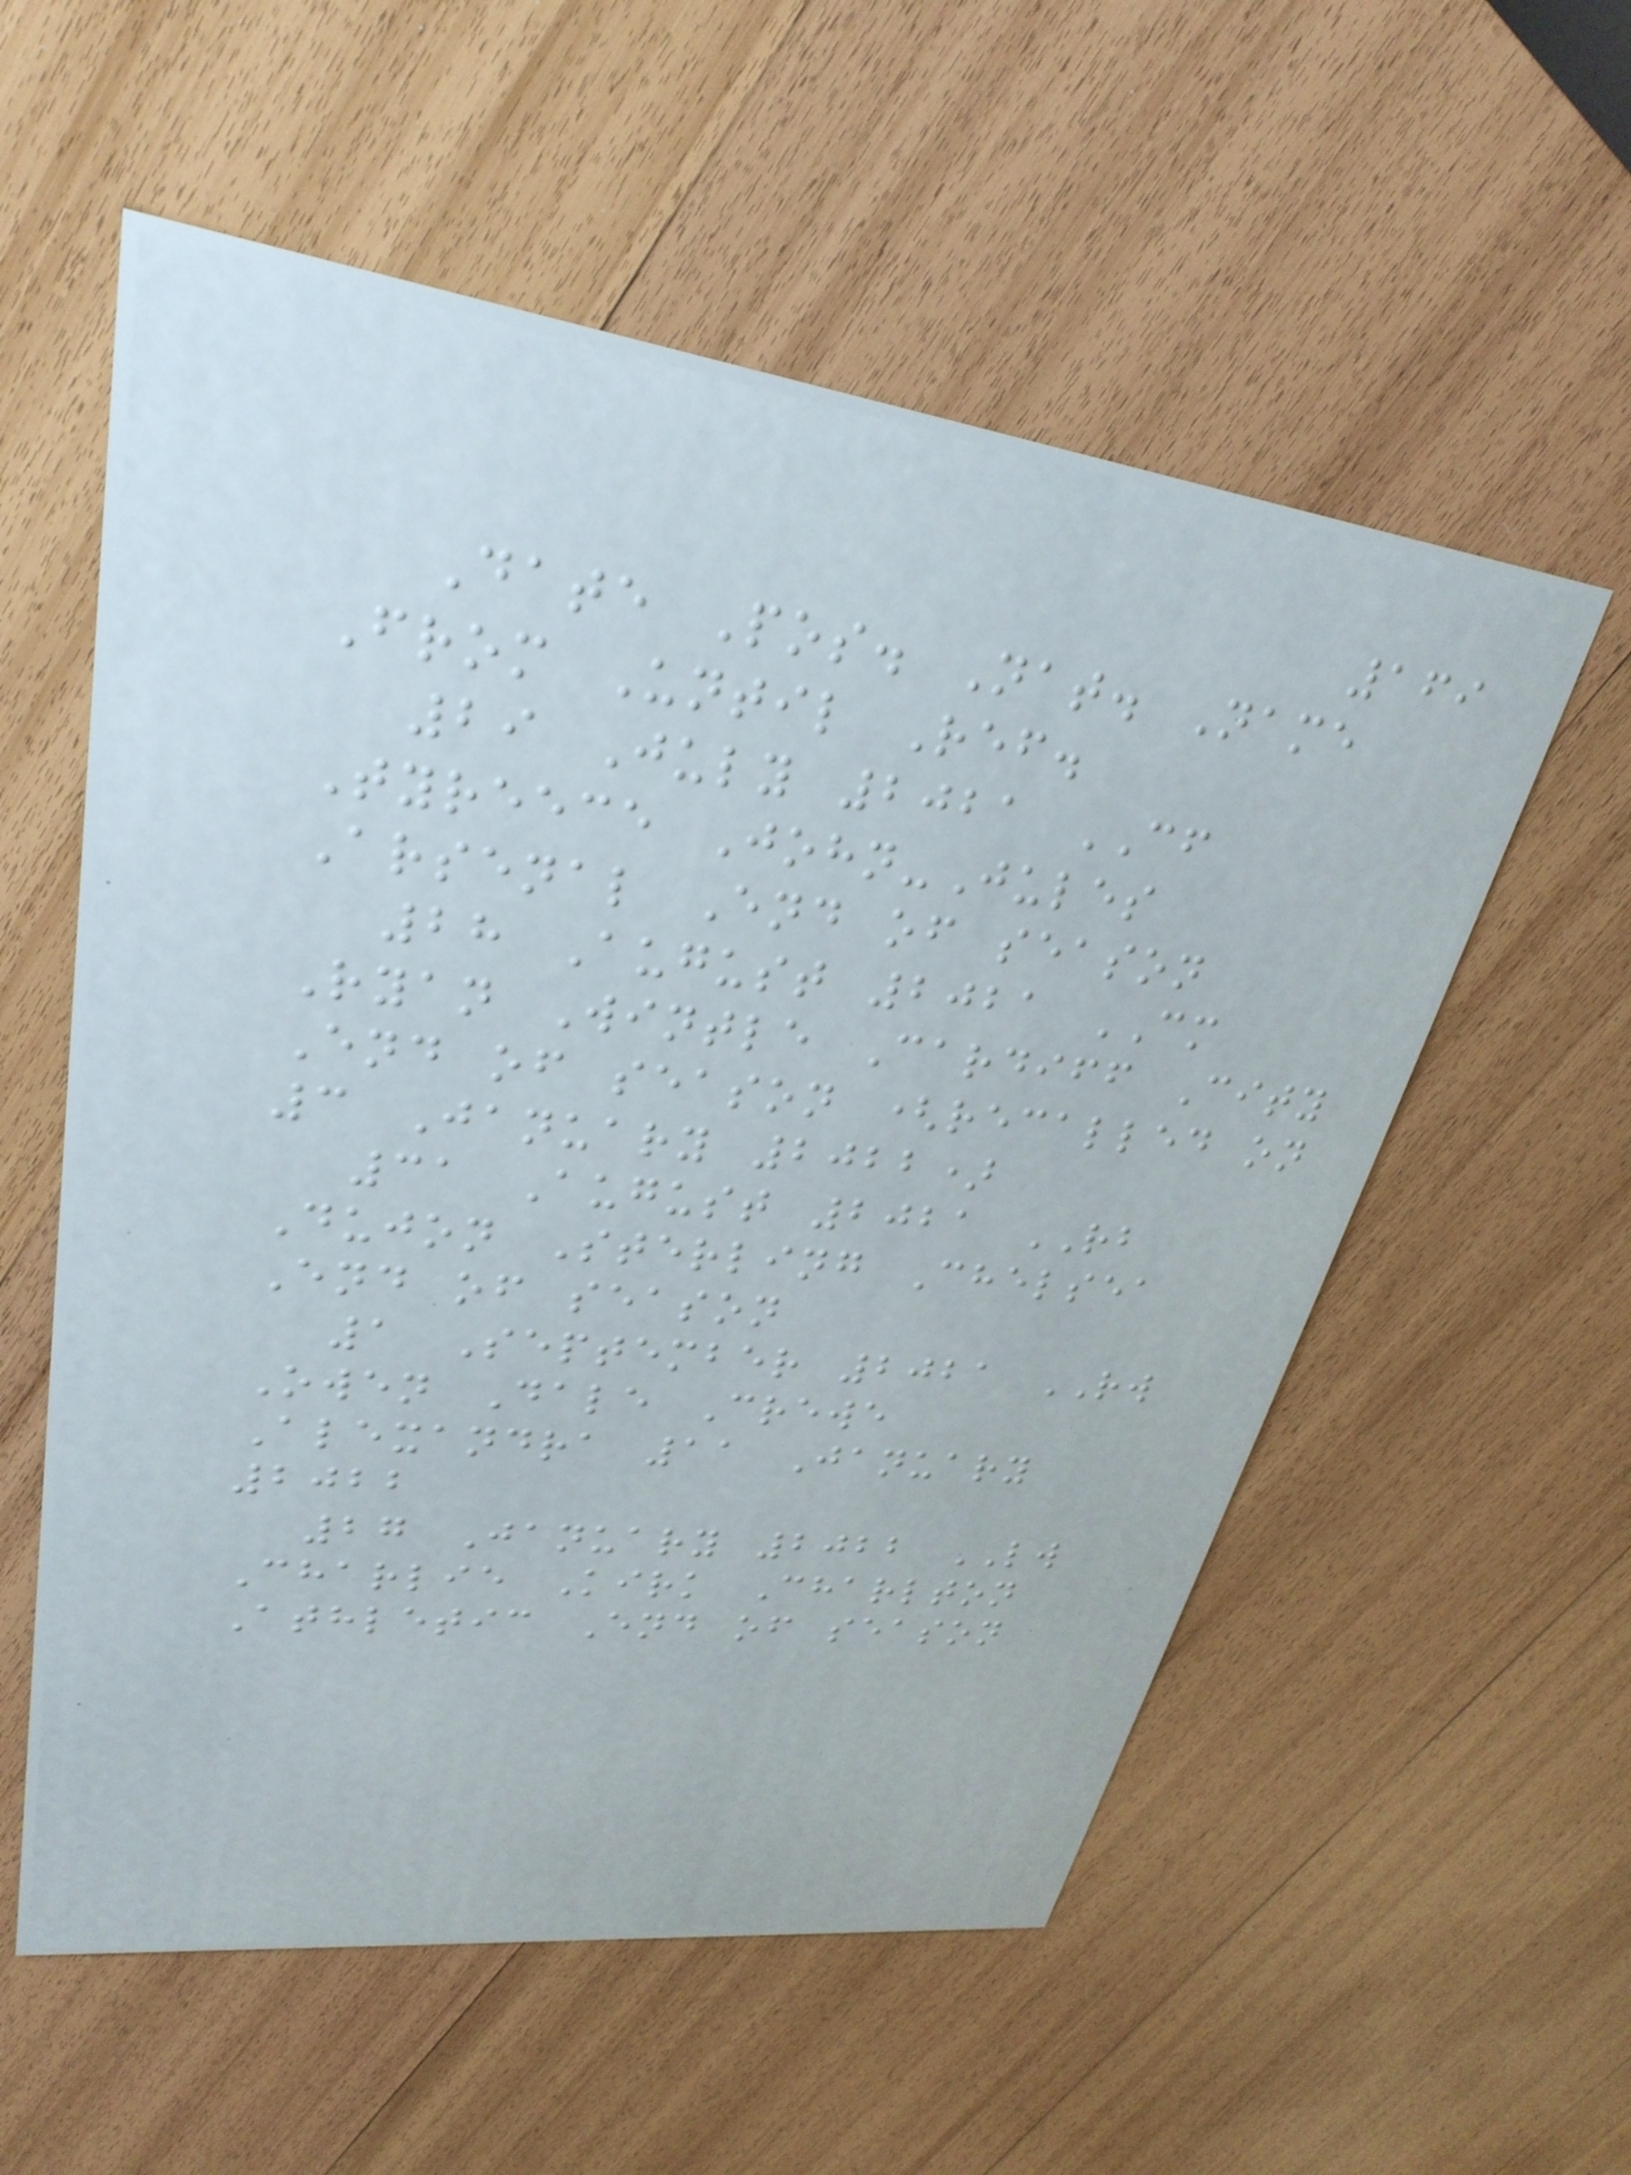169
Date Pos. Nat. Name
From Until Ref.
29 July 2021 CF
Tyreece John-Jules
Arsenal End of season
28 August 2021 CM
Ryan Wintle Cardiff City
End of season (recalled on
3 January 2022)
31 August 2021 RB
Dujon Sterling Chelsea
End of season
1 September 2021 RW
Owen Dale Crewe
Alexandra 11 January
2022
27 January 2022 LW
Charlie Kirk Charlton
Athletic End of season
